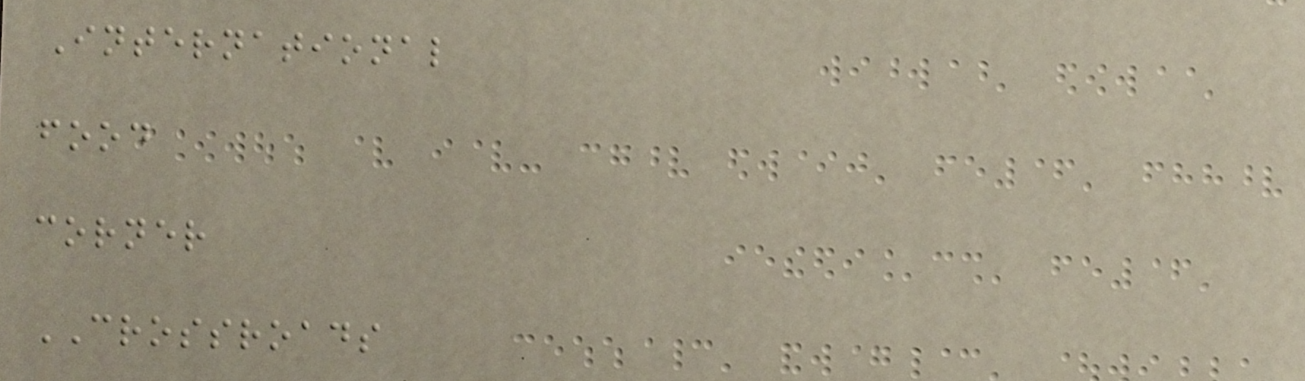International
food
corner
CROSSROADS
